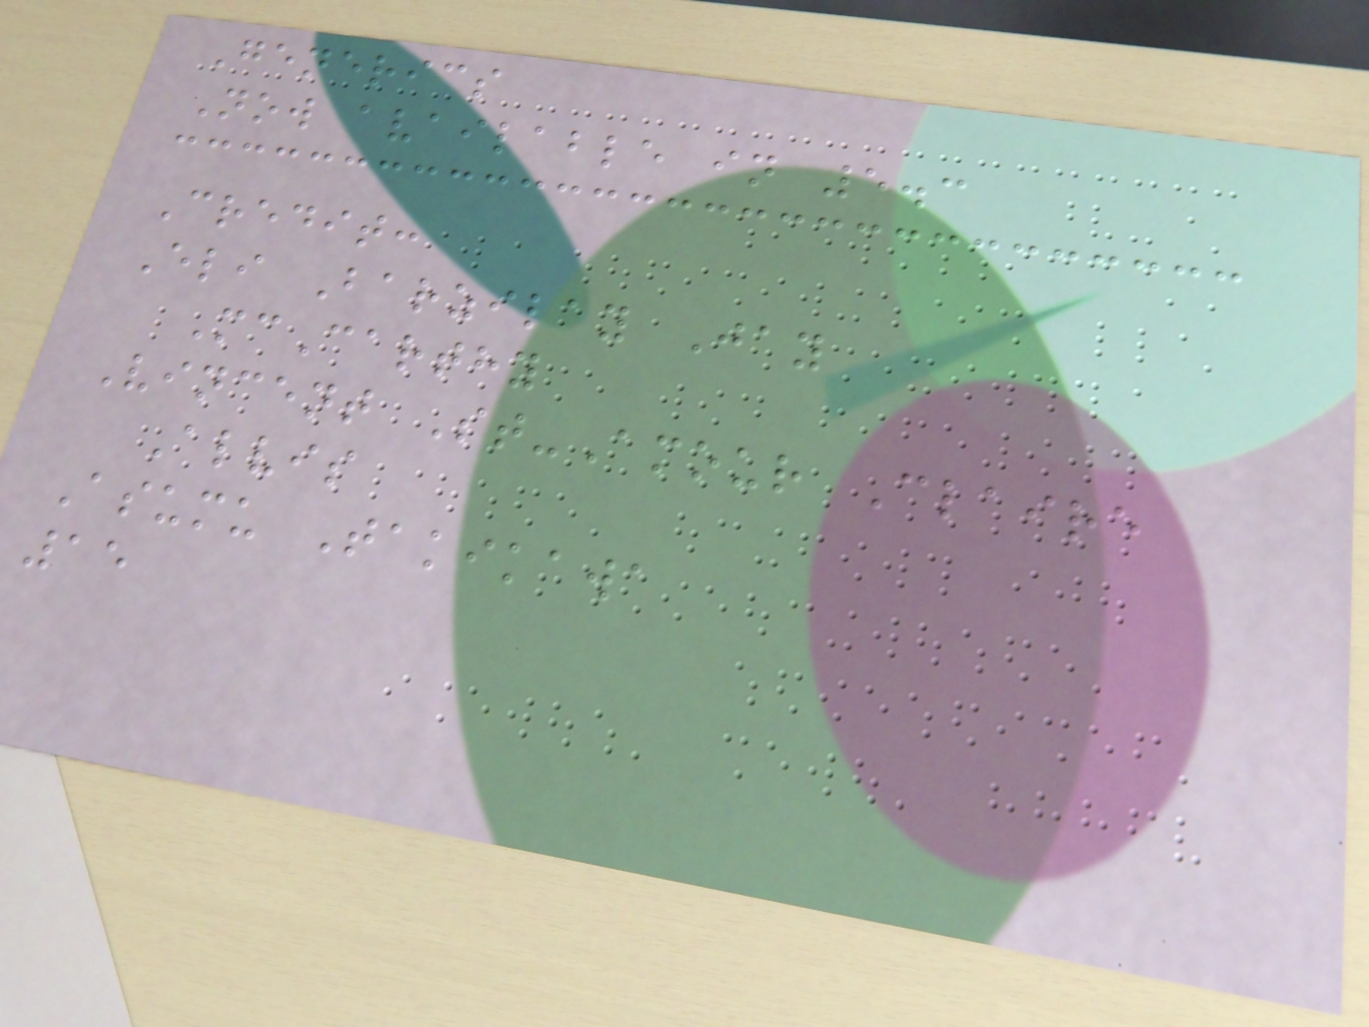Generics
Now available in 5.3
Credit:
Eli Barzilay Jay
McCarthy
Vincent St-Amour Claire
Alvis
Asumu Takikawa
15
